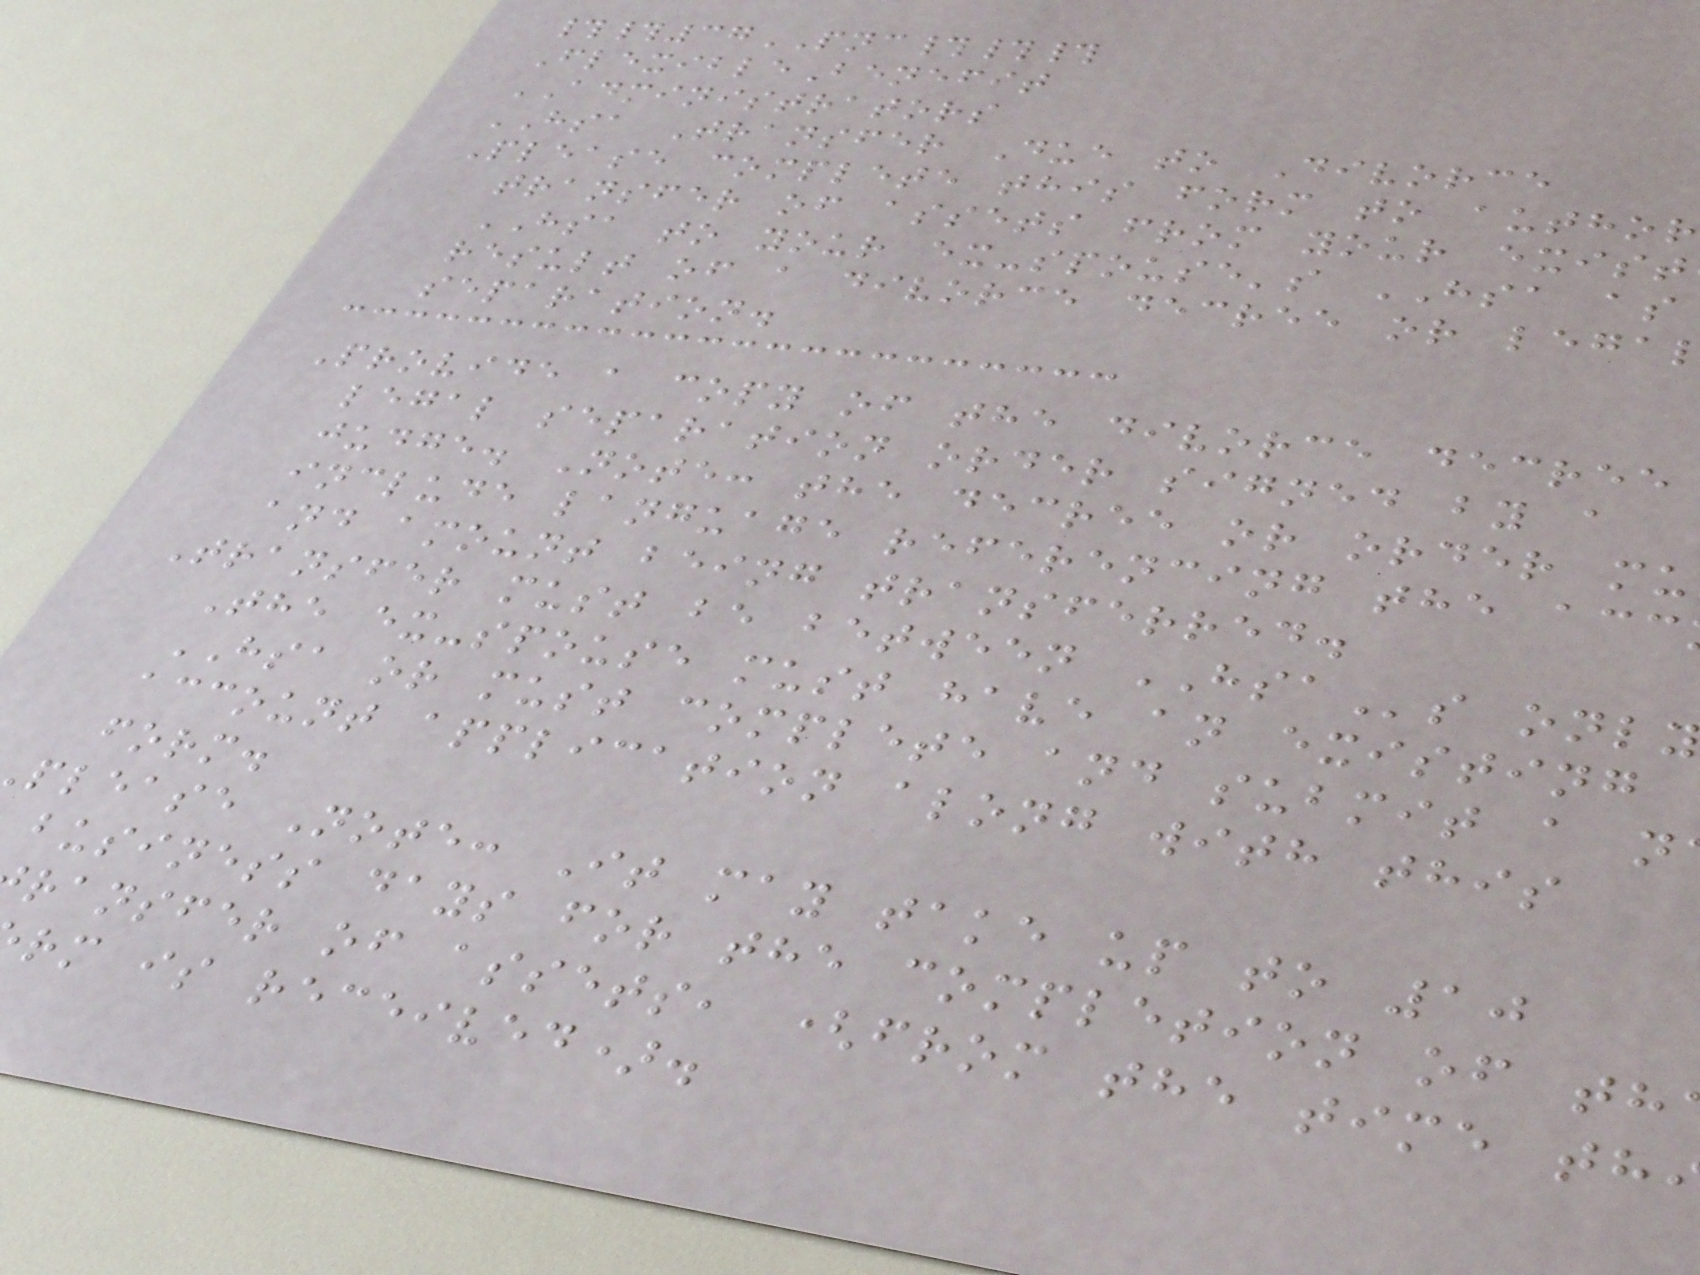##37PNC###
FlexibleBenefit
ADMINISTRATORS
HSA Transfer Due to Divorce
Please complete this form to author
transfer of assets from your exist
HSA to your ex-spouse's HSA as
result of a divorce decree or lega
separation.
Provide a copy of the divorce decree
legal separation order signed by a
judge. Note: the decree or order mu
include language referencing the acc
and amount being transferred.
Transfer must be between HSAs onl
The ex-spouse must have an existing
HSA or must complete and submit a n
account application along with this
form.
please Note: It may take up to 10
business days for the completion of th
ransfer of assets, (from the time th
rm is received).
